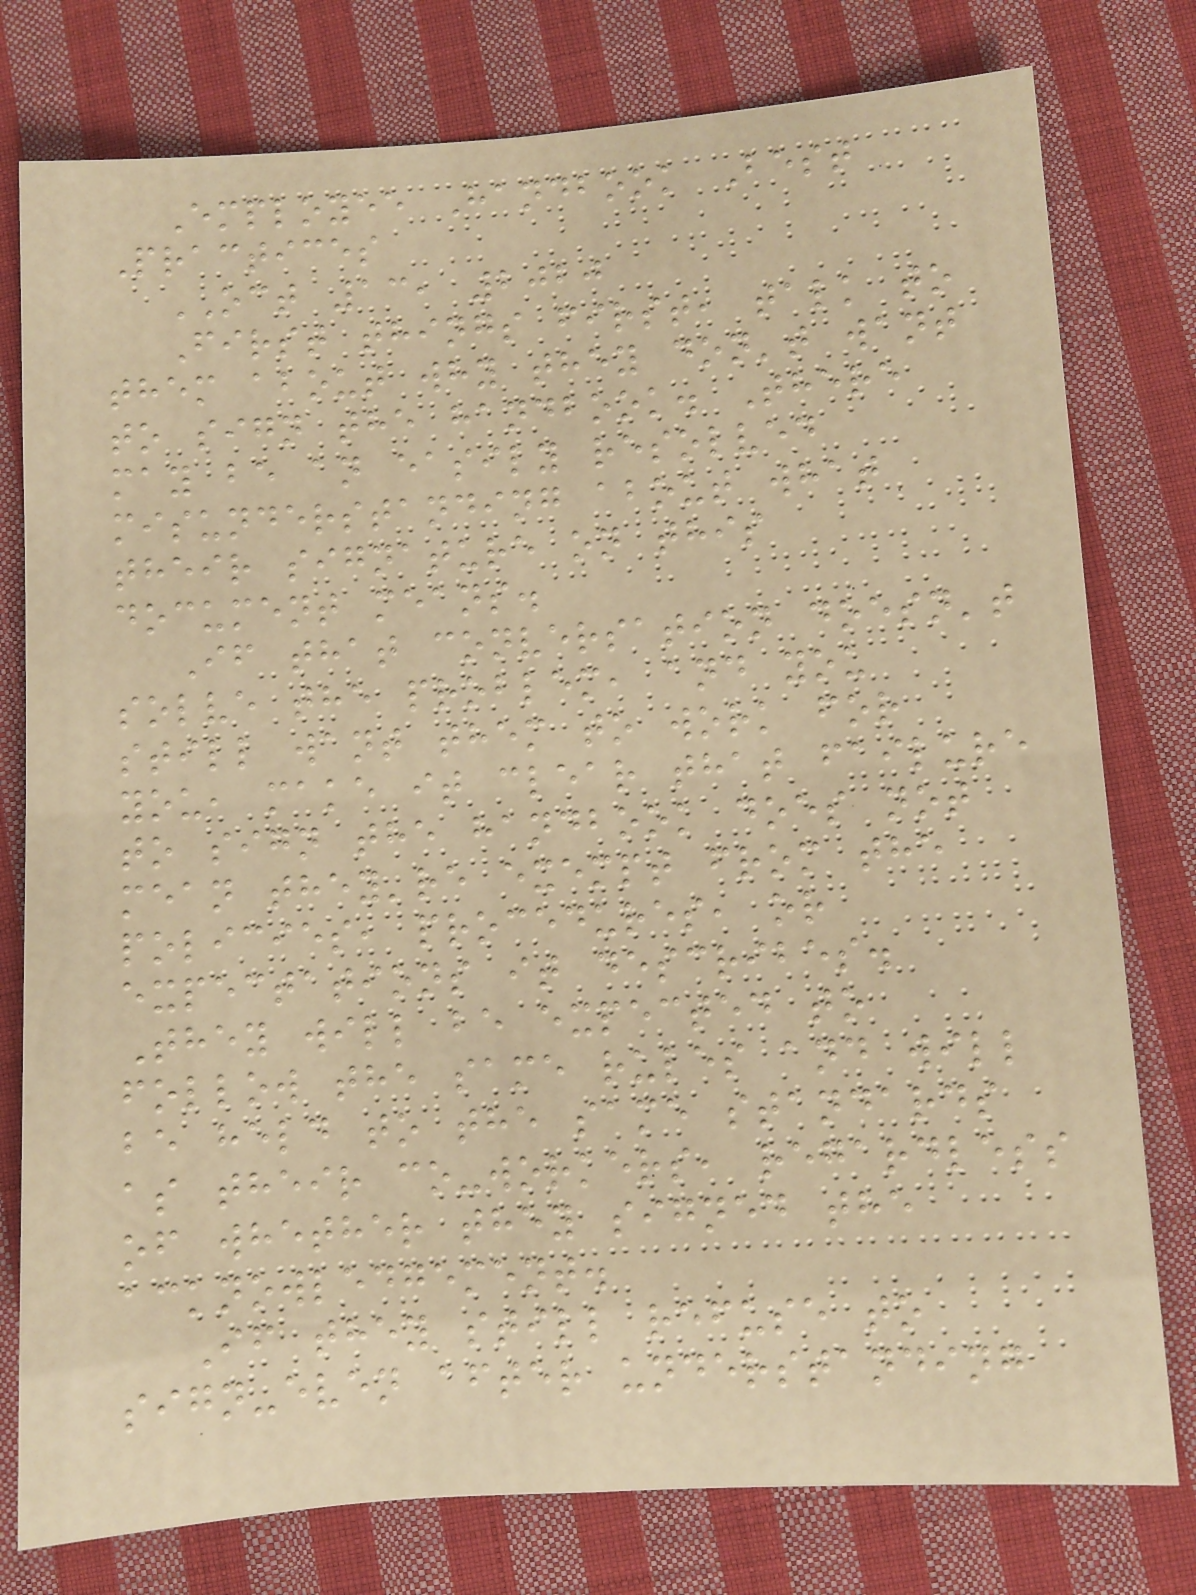Employee Handbook Best
Practices
OCT 13, 2020
First things first, talk to
them about why they don't want
to sign the handbook. There
may be an easily resolved
misunderstanding about what
their signature on this
document means.
If that conversation doesn't
solve the problem, and you
still want them to work for
you, make it clear that failure
to sign the handbook does not
mean they're exempt from the
policies, procedures, or
expectations it describes.
They will be expected to
follow the same rules and will
be held to the same standards
as their co-workers, regardless
of whether they signed the
acknowledgement.
If they still refuse to
sign-even after understanding
